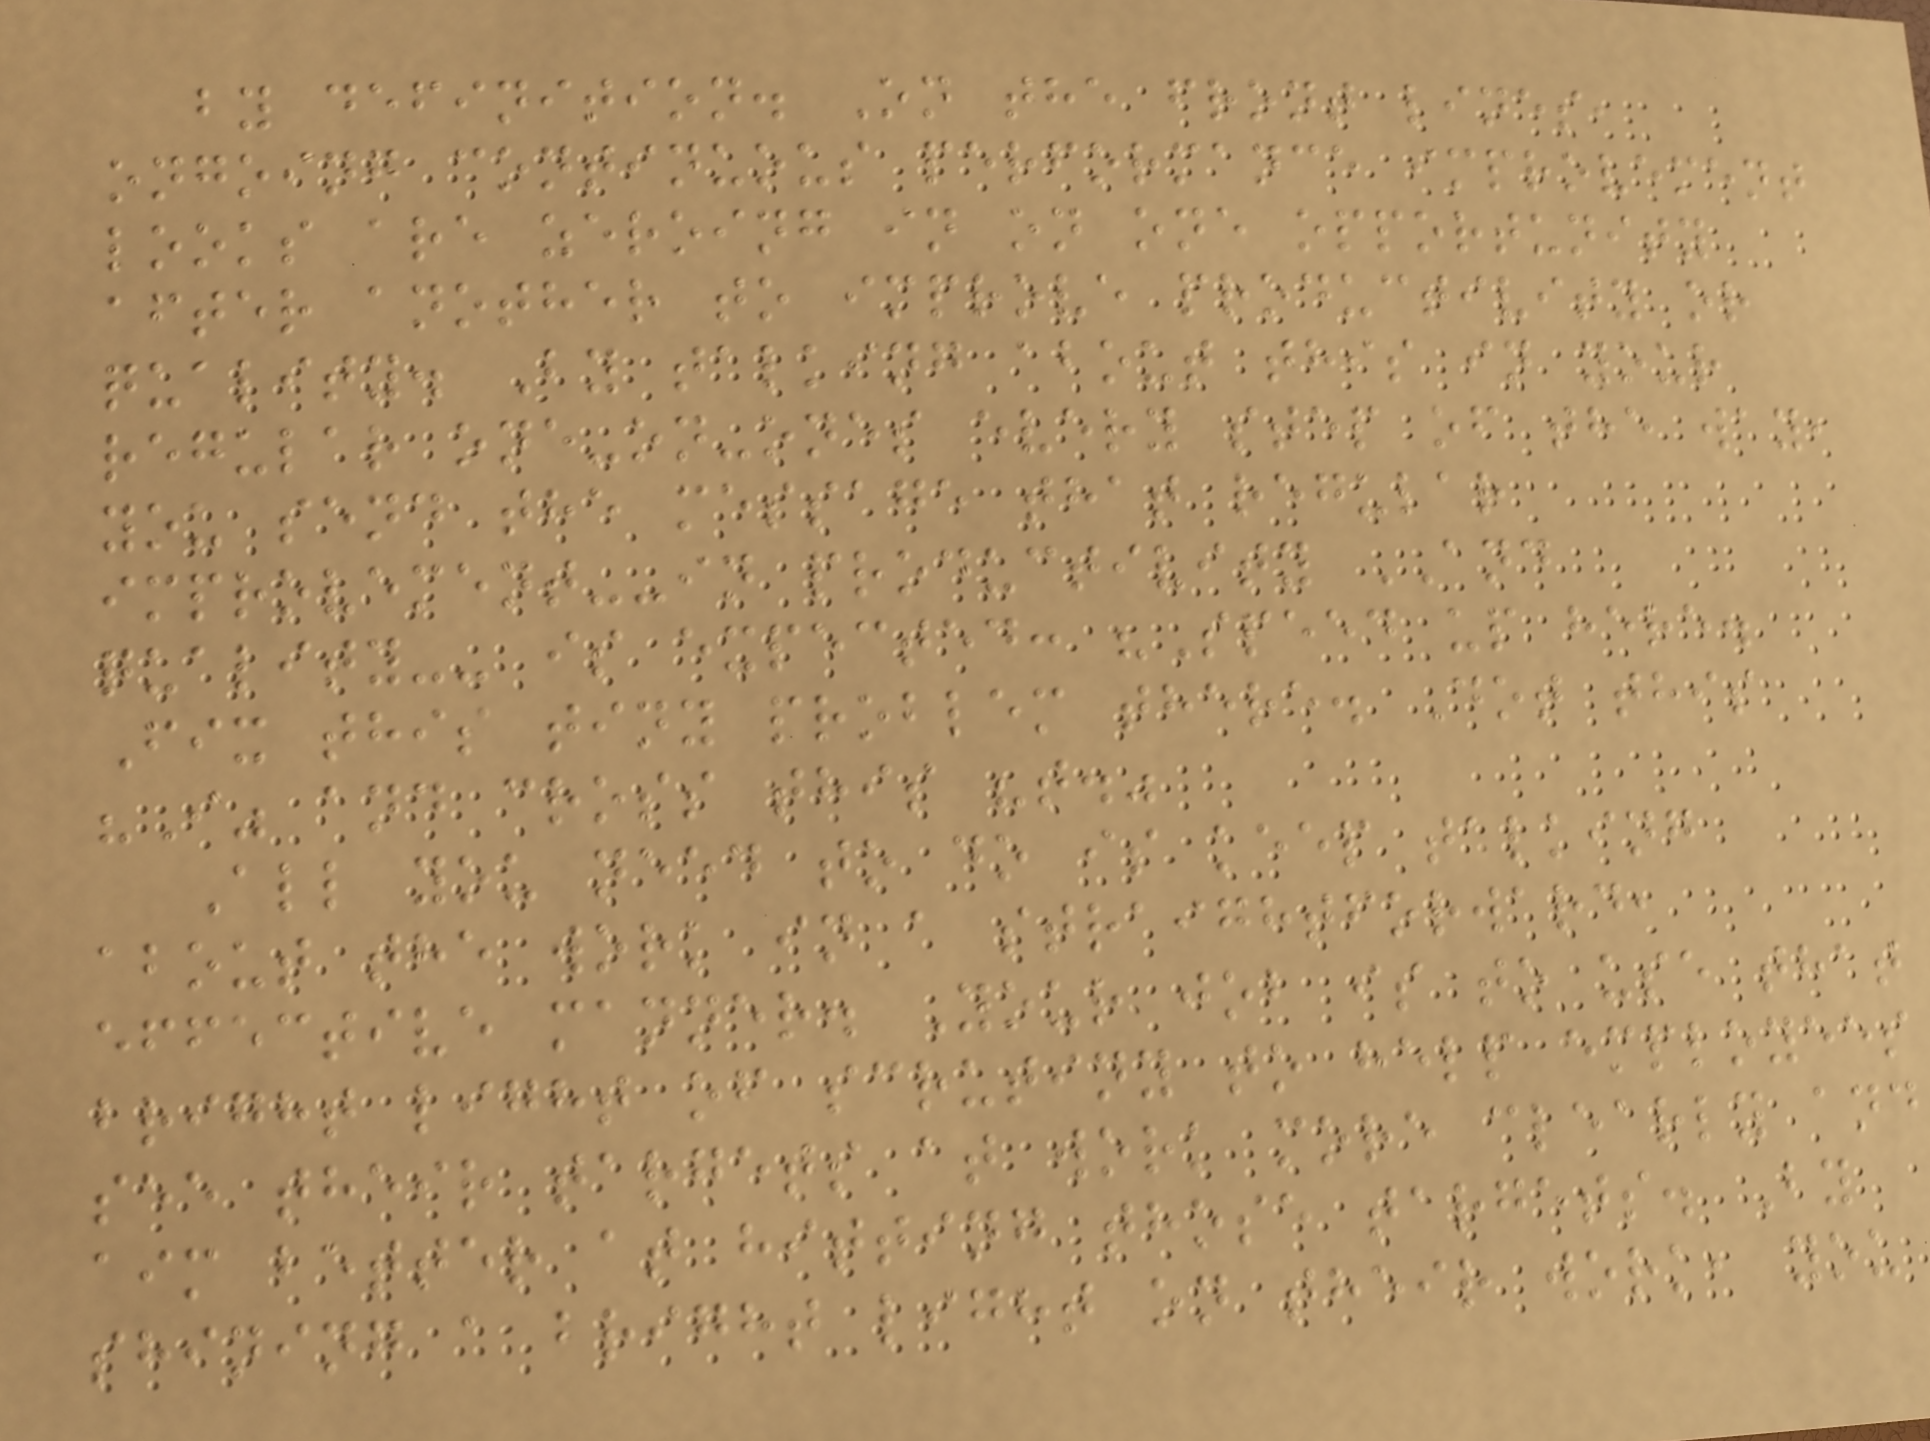by definition. On the front lines,
ongoing continuous performance improvement
looks are zeroing in on one opportunity
after another to improve productivity or
quality. By talking about this in your
regular one-on-ones every step of the way,
you send the message that regular
improvement--in productivity AND
quality-- is expected: "Speed up here.
Fix this tiny problem there. Dot this
"I" and cross this "t."
All you need to do is keep talking
about the work in a straightforward,
effective manner. Your job is to use that
bright light of scrutiny to help employees
see their targets at work more clearly and
aim better at hitting those targets. By
shining a bright light on their work, you
